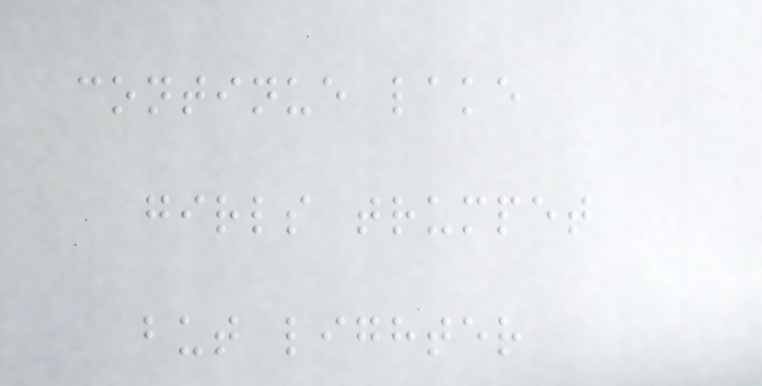continue lake
girls trumpet
but lighter
